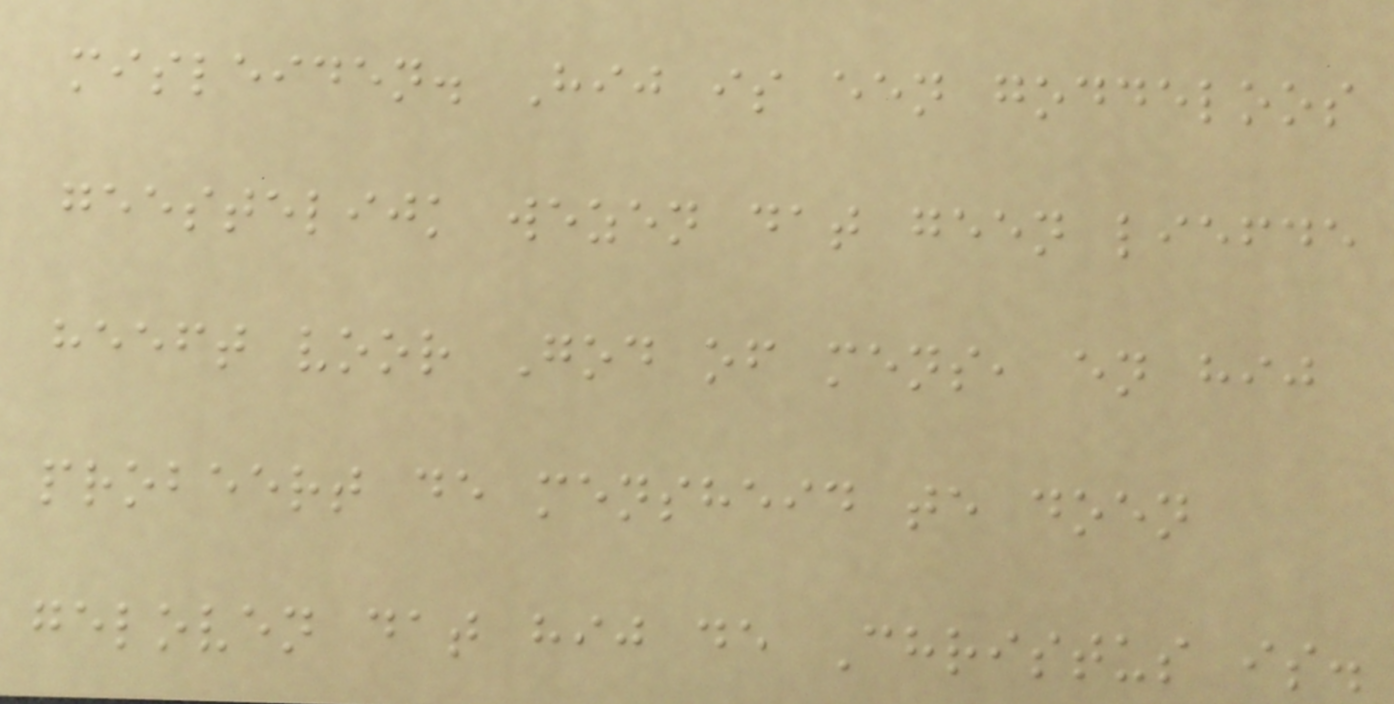misleiden. Hij is een goddeloos
geestelijk wezen dat geen liefde
heeft voor God of mens, en hij
probeert de mensheid te doen
geloven dat hij de Christus is.
